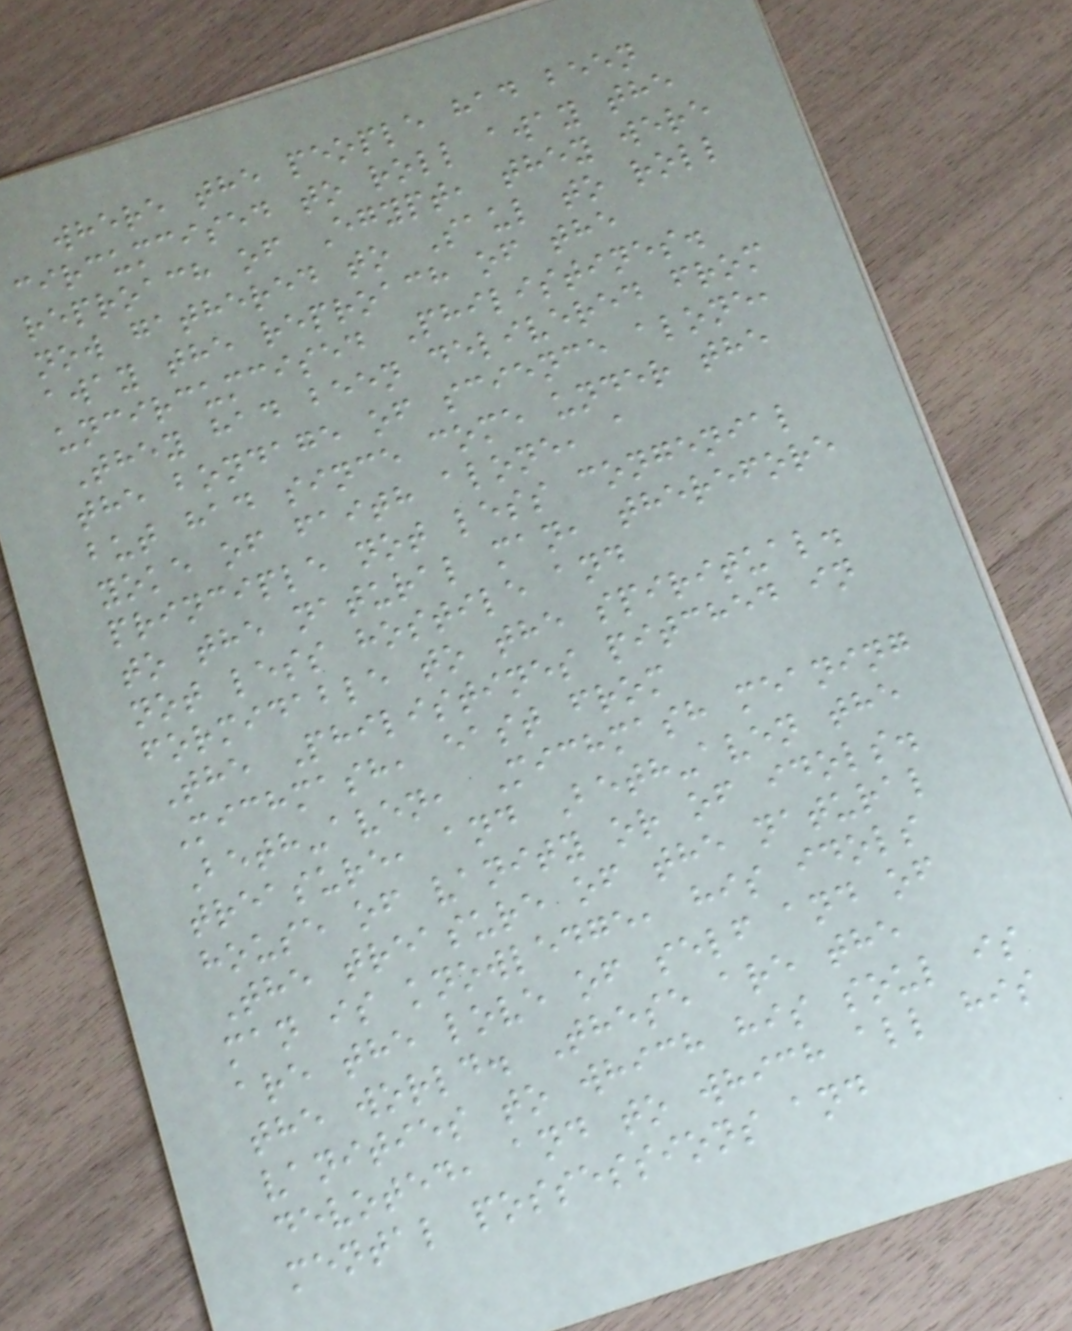where the people had been
circumcised to roll away the
reproach of Egypt, they were
now gathered to Saul to roll
away the reproach of the
uncircumcised Philistines.
They had been delivered from
the bondage of science alone,
but had since come under the
yoke of faith alone, a
principle not less congenial
to the natural man, therefore
not less hostile and
formidable to the spiritual.
The Philistines pitched in
Michmash, east from
Beth-aven, Michmash meaning
treasure, and Beth-aven the
house of vanity or of idols.
The treasure of the natural
man is knowledge, his idols
are the love of self and of
the world. These are the
vanities to which his soul is
devoted, and to which all his
mental possessions and
